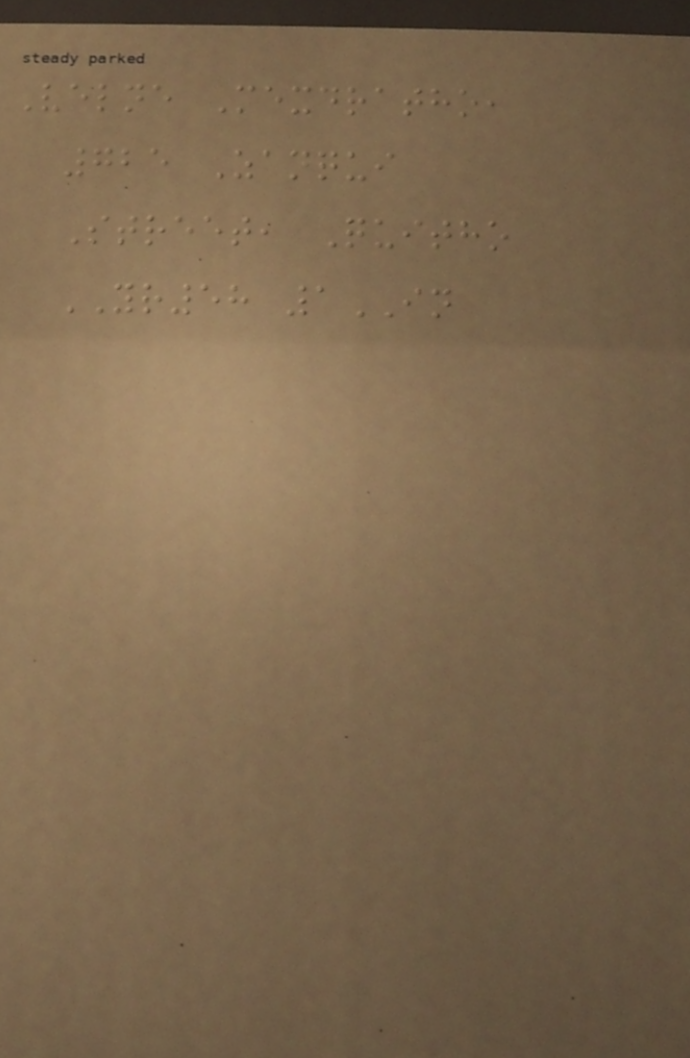Velne Mexdratho,
725 Zanqui
Street, Quitho
YR58 1IN
